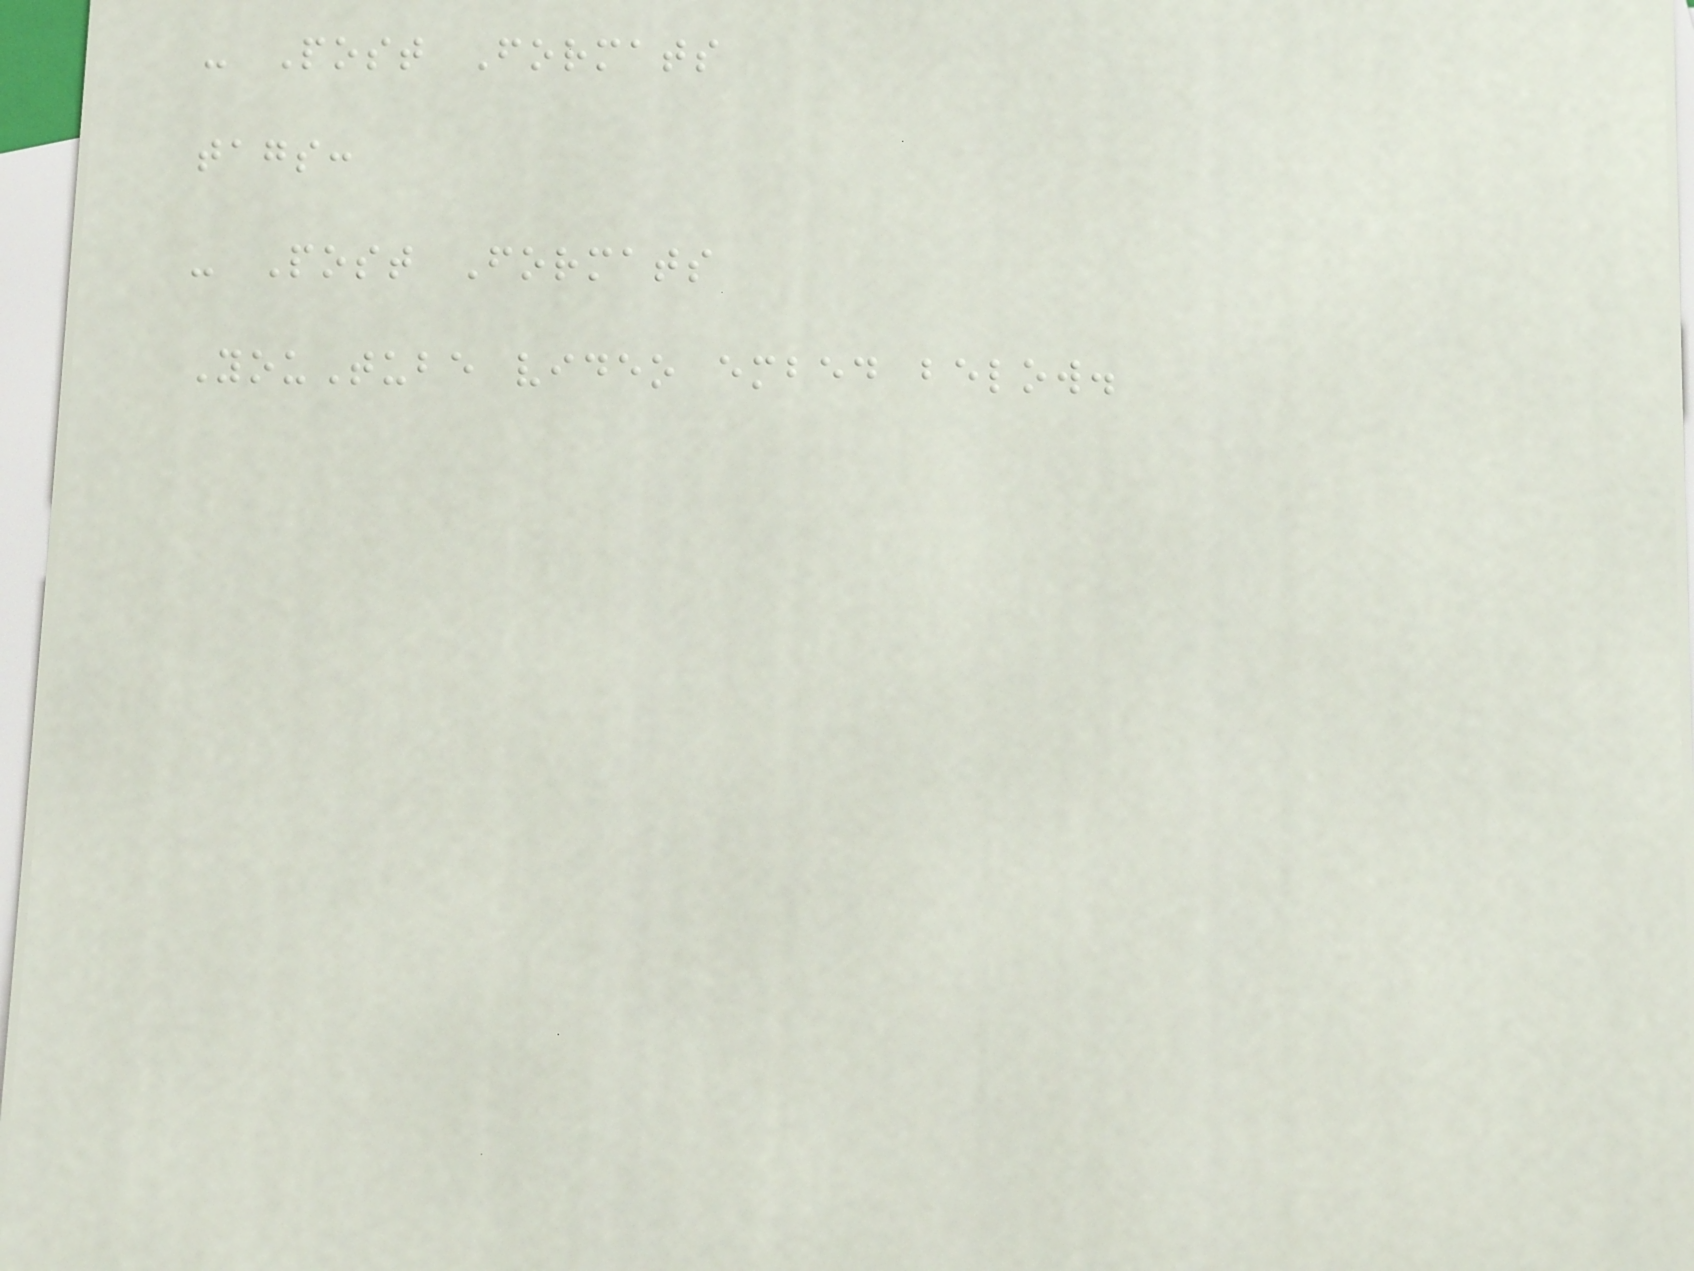- Post Formats
tags:
- Post Formats
YouTube video embed below.
